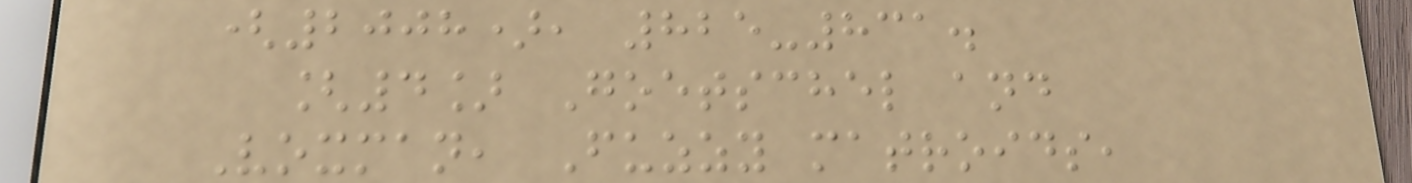(2008), 825-831.
[4] Goetschel and
Voxman, Fuzzy matroids,
